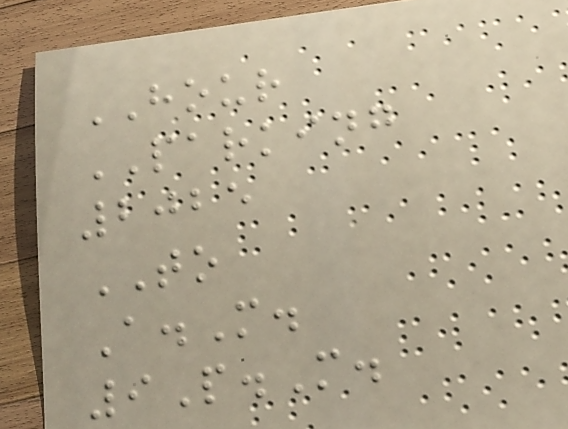HOUR
PARKING
2025
TO
A.M.
9P.M.
